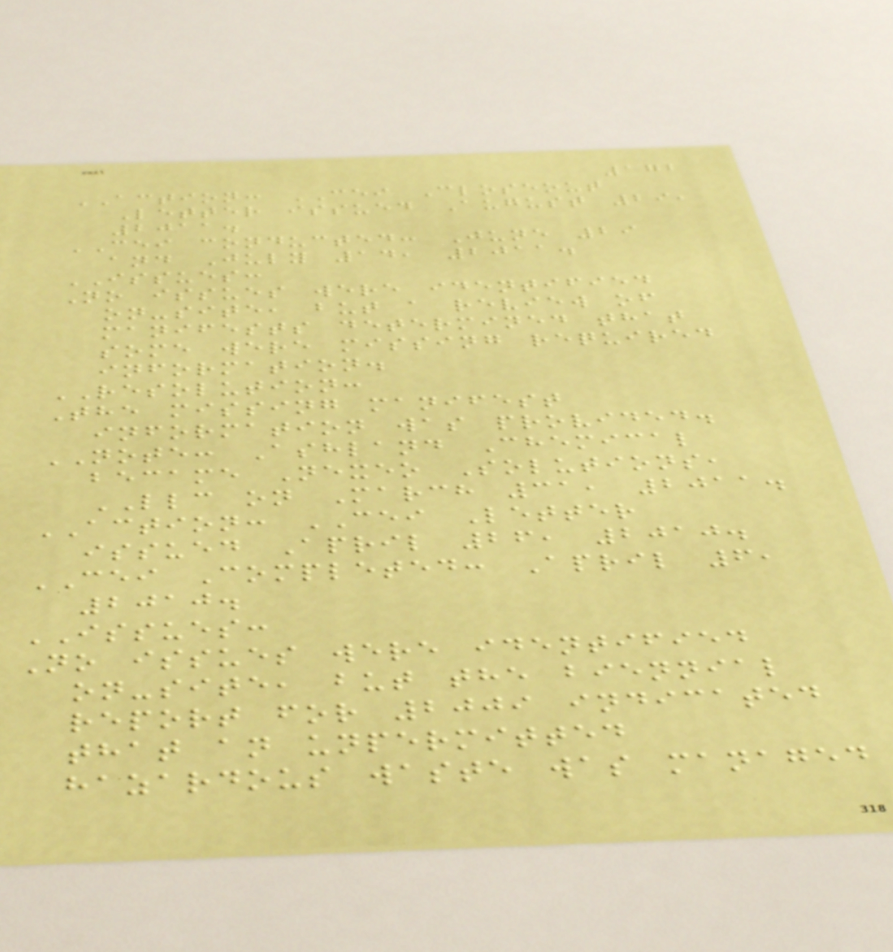172
ACTION: CEI Closeout
Letter issued August 29,
2011.
CEI conducted: June 29
and July 14, 2011.
ISSUES:
No issues were identified
on-site, but a review of
manifests determined that
some were missing required
information.
RESOLUTION:
The missing manifest
information was provided.
NOTE: Ashland Chemical
became Nexeo Solutions,
LLC on March 31, 2011.
ACTION: CEI Letter
issued April 26, 2010.
CEI Completed: April 6,
2010.
ISSUES:
No issues were identified
on-site, but the biennial
report for 2009 indicated
that an unpermitted
hazardous waste was managed
